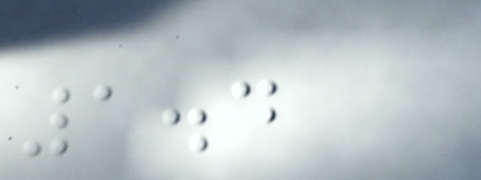1.4
